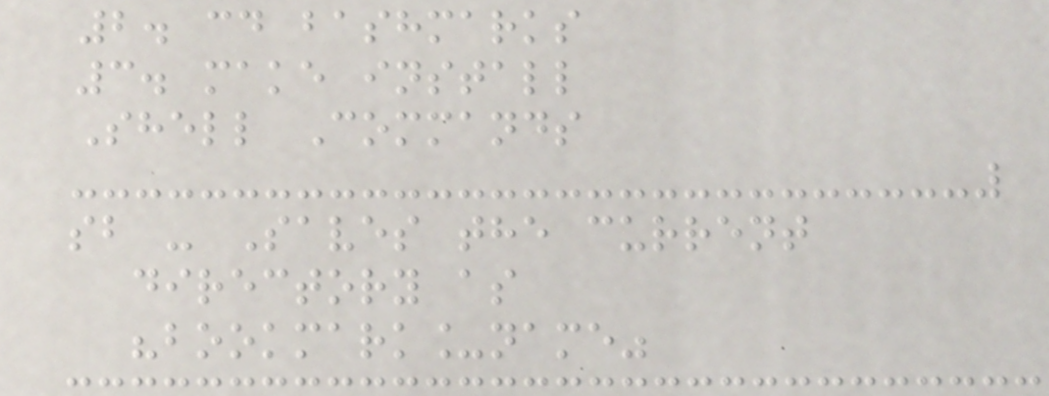2. cd bashmarks
3. make install
Shell Commands
sb - Saves the current
directory as
"bookmark_name"
